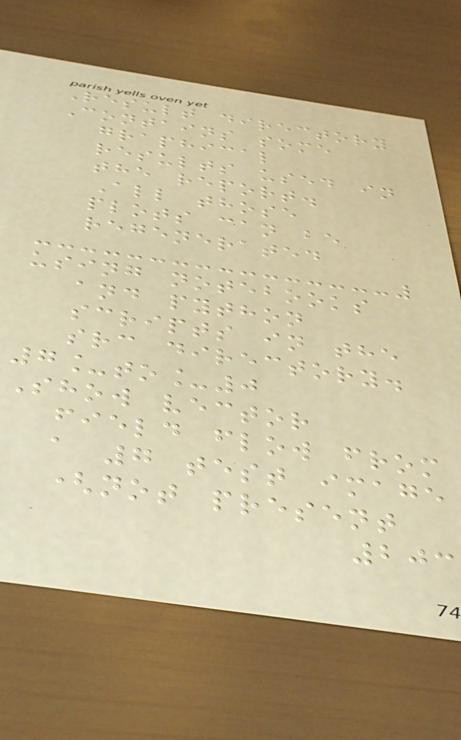Result directory
Contains some
graphical
results used in
the report.
All those
plots can be
regenerated
using notebooks
and python
scripts in the
src directory.
7_to_0
Show vector
field flow from
a 7 test image
(not present
203
